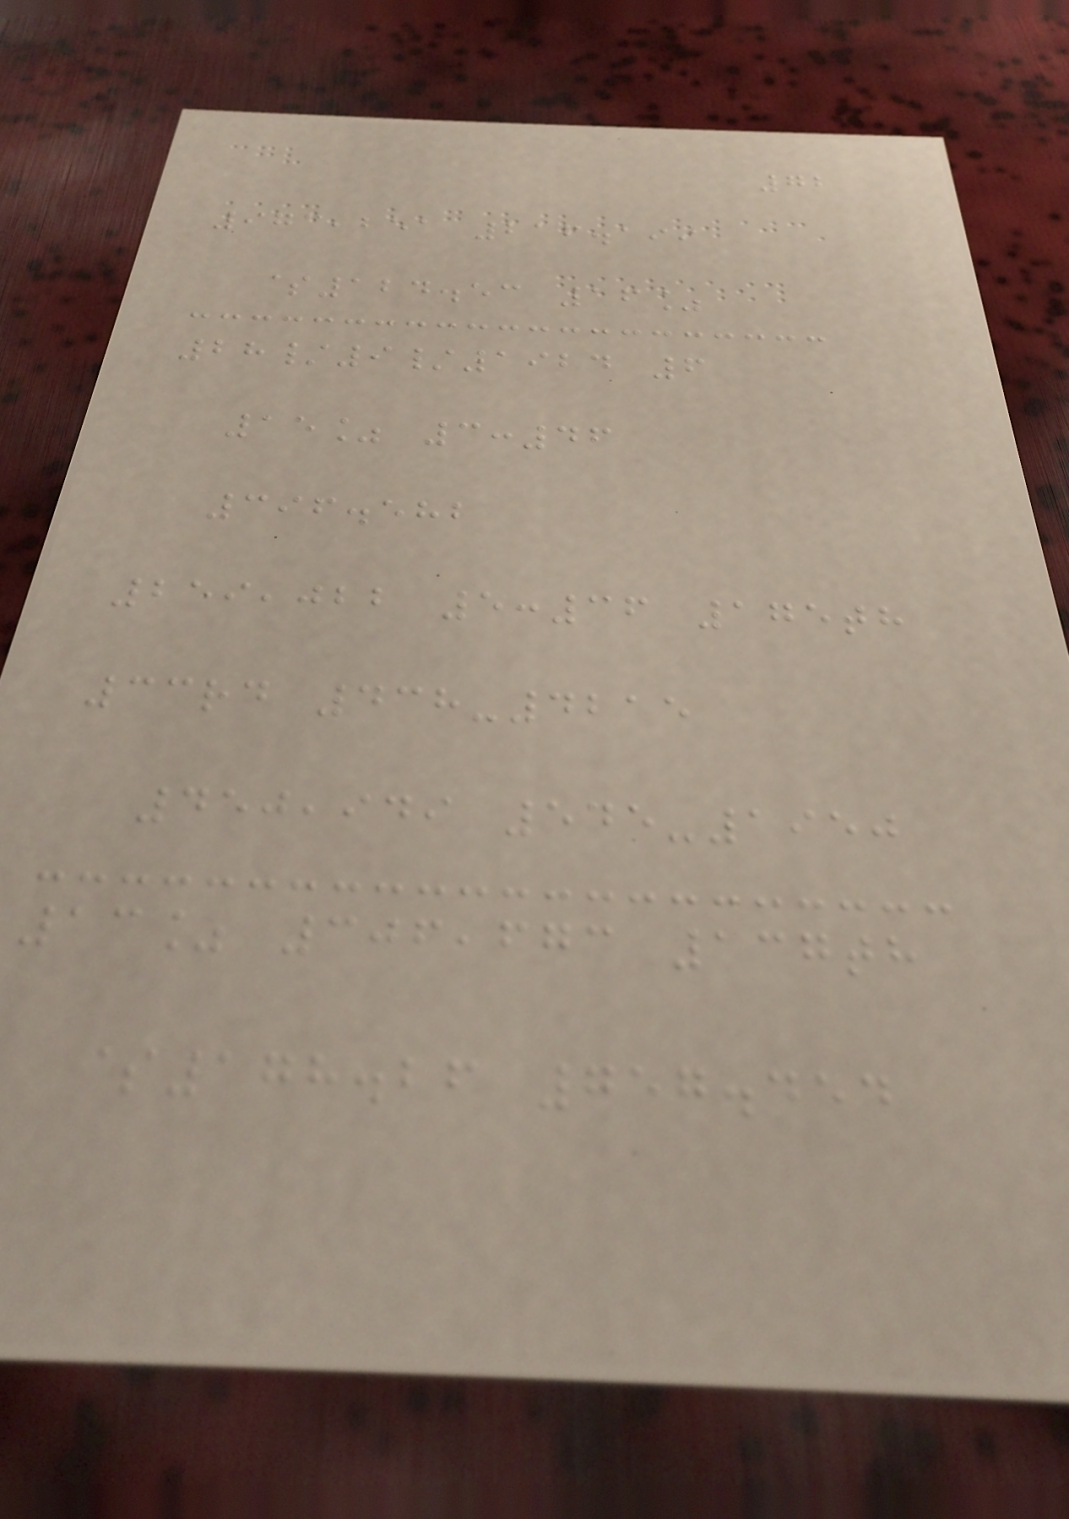72
973,251 216.199
$124.53 16%
28/9/1924 6
15% 3:46
396.582
259,022 5:36 175th
33rd 438-4215
450,949 545-1950
13% 306,673 137th
$178.26 757.454
